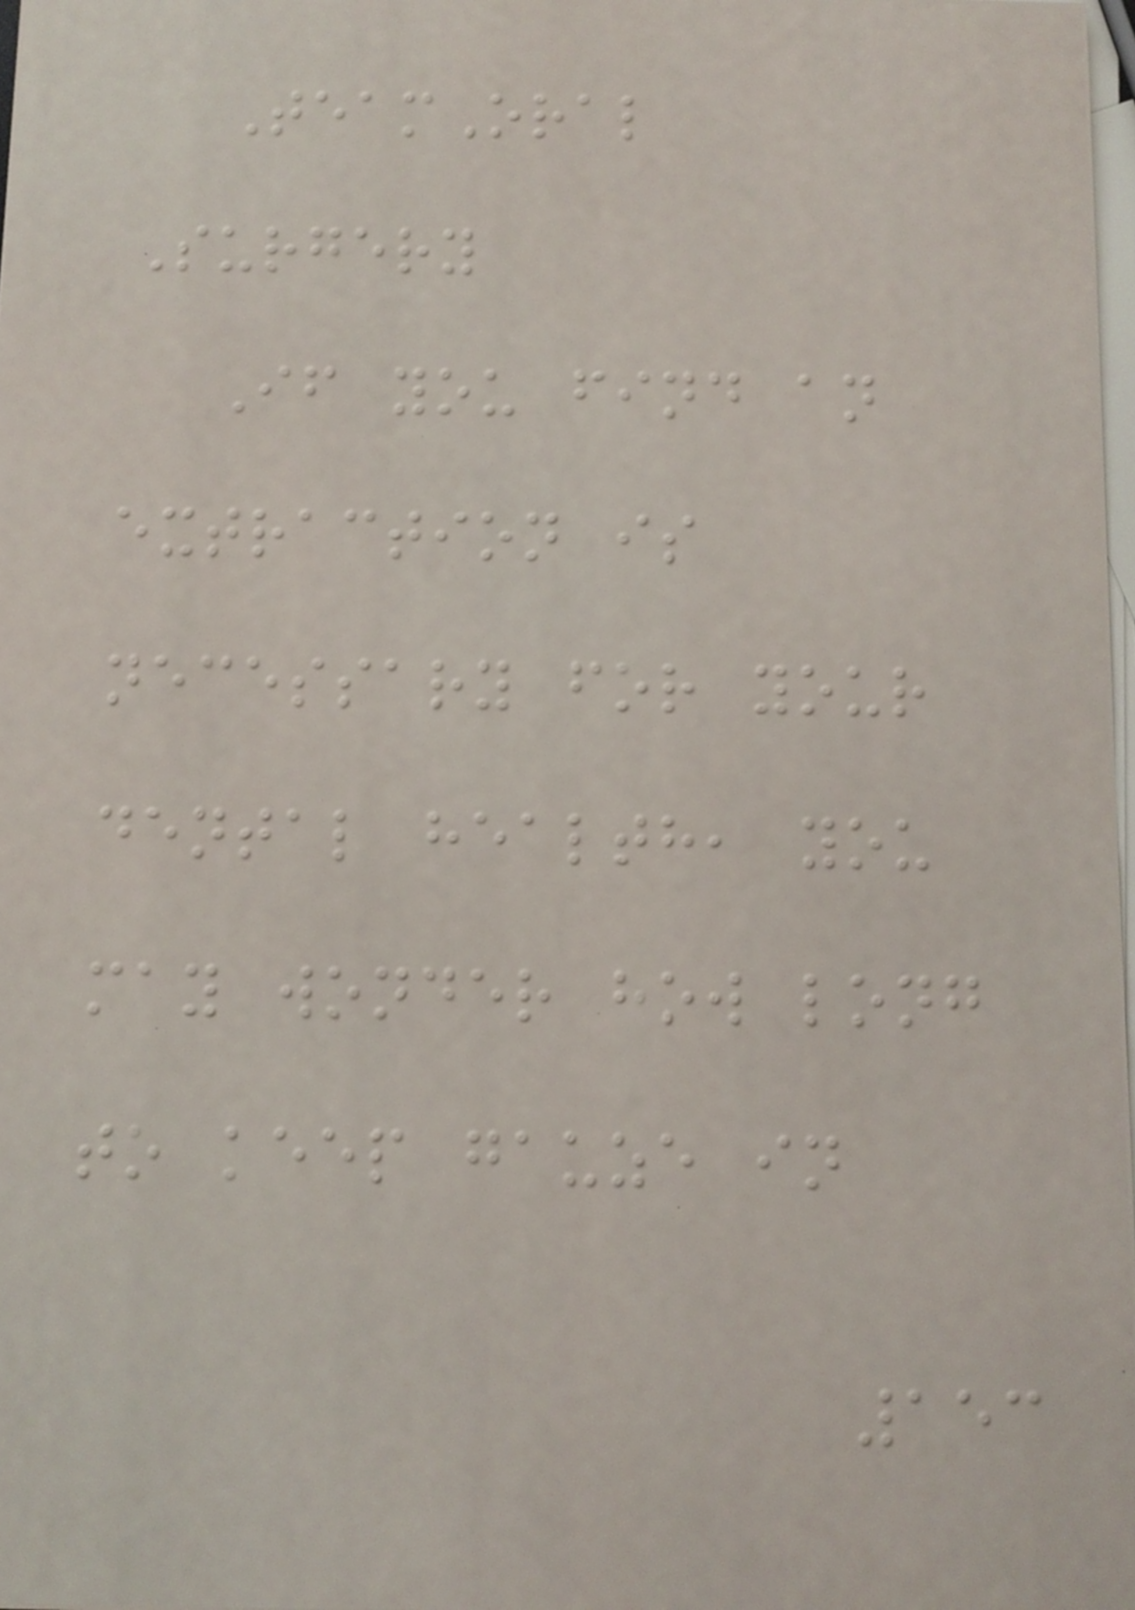TeamOral
Surgery
If you find an
extraction is
necessary for your
dental health, you
may wonder how long
to keep gauze in
153
